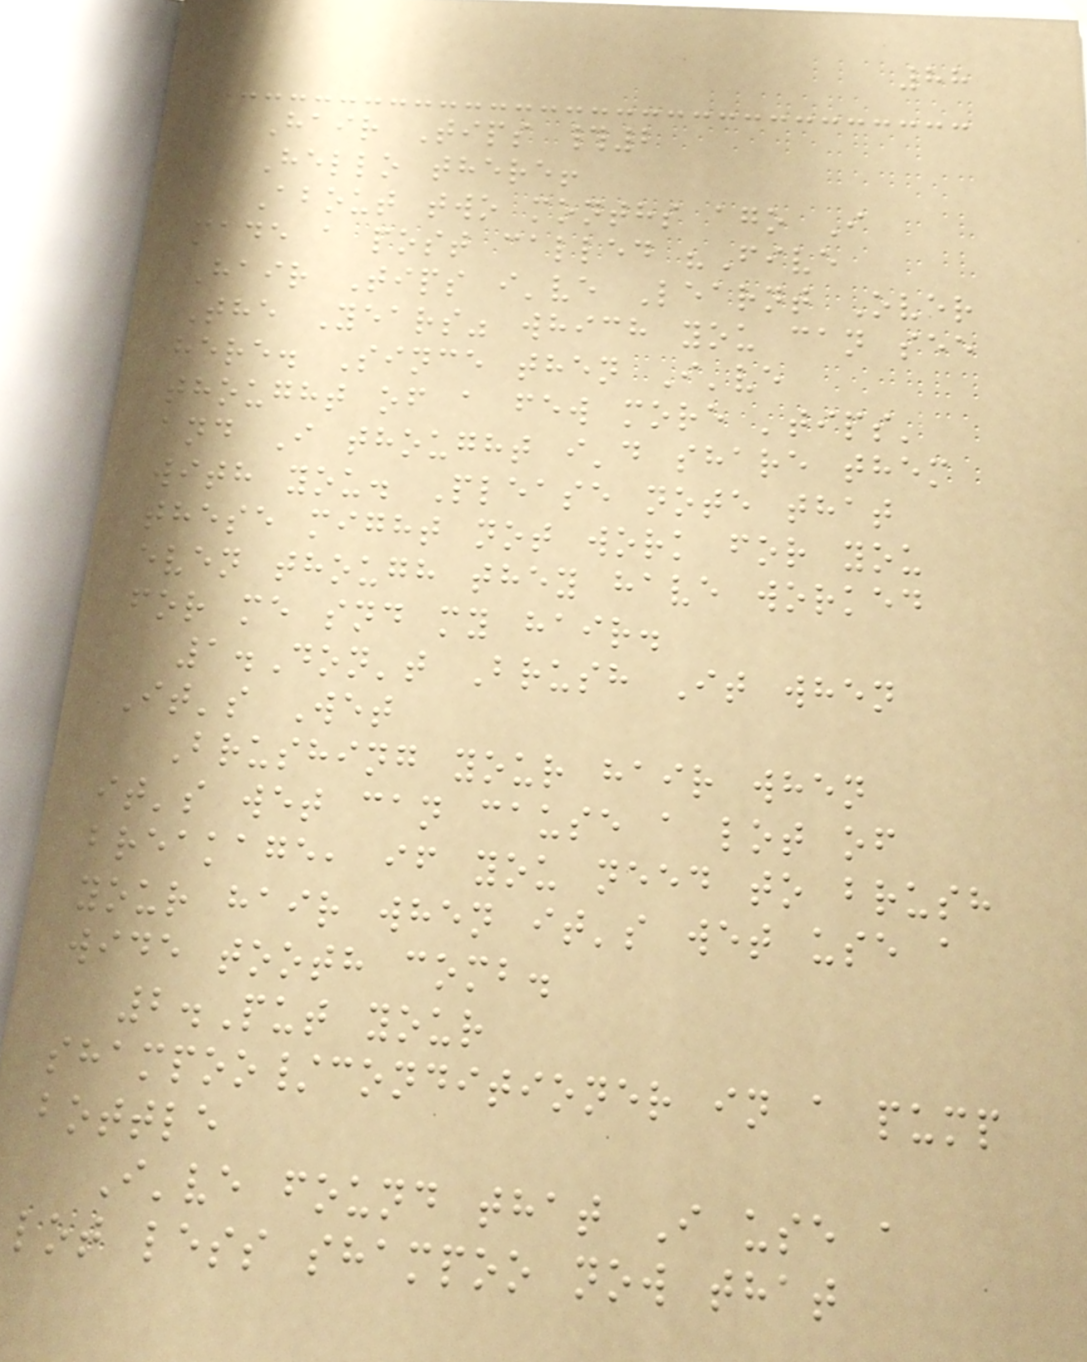88
Hair Tips #2
Hello there!
About two months ago I
made a post called "Five
Hair Tips i've Learnt Over
The Years" which you can see
here. Since then I've
thought of a few more 'tips'
and I thought i'd share them
with you. Please note that
these might not work for you
even though they have worked
for me snd my hair.
1.Don't Brush It when
It's Wet
Brushing your hair when
it's wet can cause a lot of
breakage, if you need to brush
your hair when it's wet use a
wide tooth comb.
2.Put your
shampoo/conditioner in a pump
bottle
I've found that I use a
lot less shampoo now that
